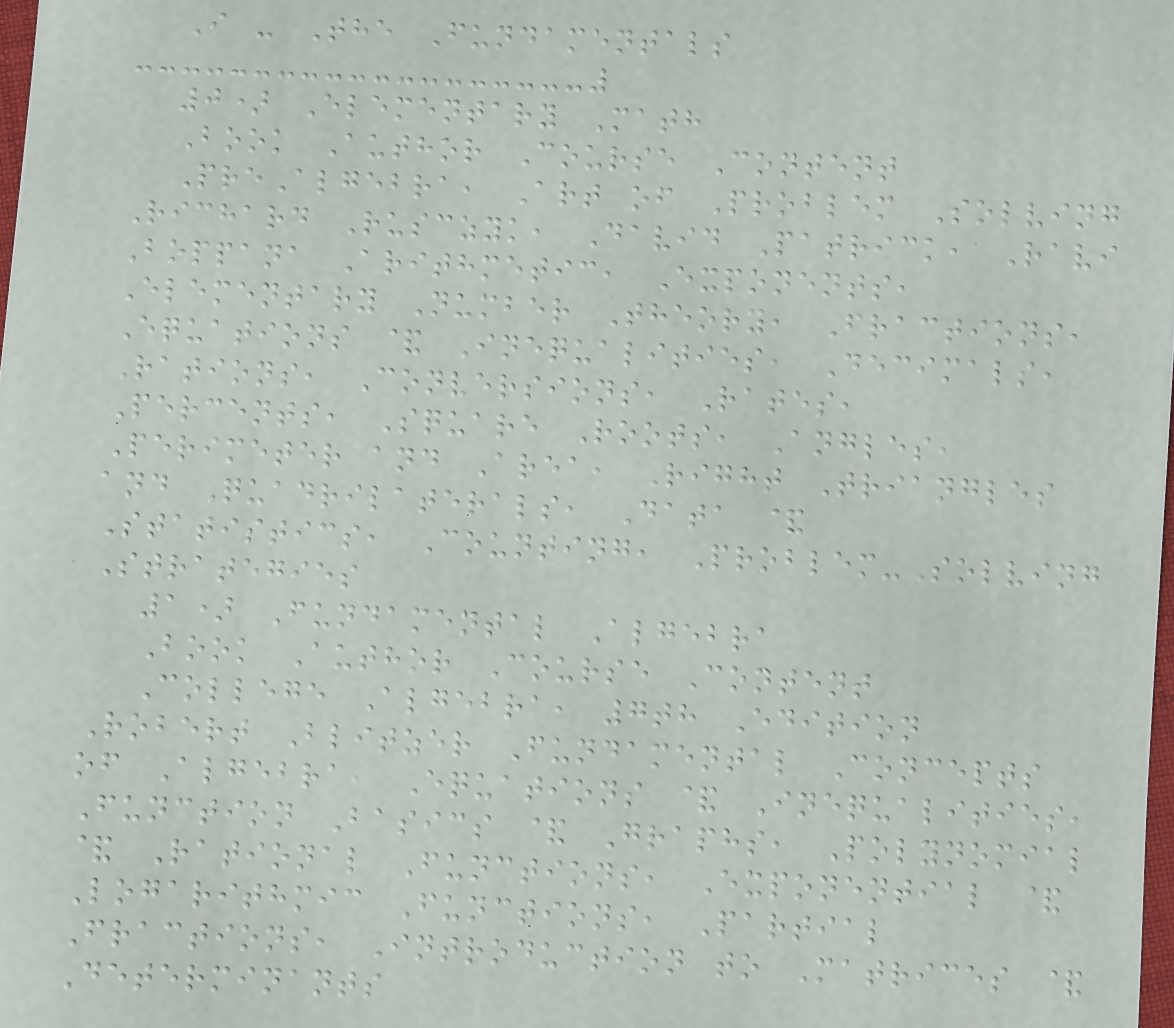I - The Fundamentals
0) Elementary Math
Book Author Course Content
PreAlgebra, Art of Problem Solving
Richard Rusczyk, David Patrick, Ravi
Boppana Arithmetic, Exponents,
Elementary Number Theory, Fractions,
Equations & Inequalities, Decimals,
Rations, Conversions, Rates,
Percents, Square Roots, Angles,
Perimeter and Area, Right Triangles
and Quadrilaterals, Data &
Statistics, Counting, Problem-Solving
Strategies
1) Fundamental Algebra
Book Author Course Content
College Algebra, 7th Edition
Robert Blitzer Fundamental Concepts
of Algebra, Equations & Inequalities,
Function Basics & Graphs, Polynomial
& Rational Functions, Exponential &
Logarithmic Functions, Partial
Fractions, Introduction to Matrices &
Determinants
